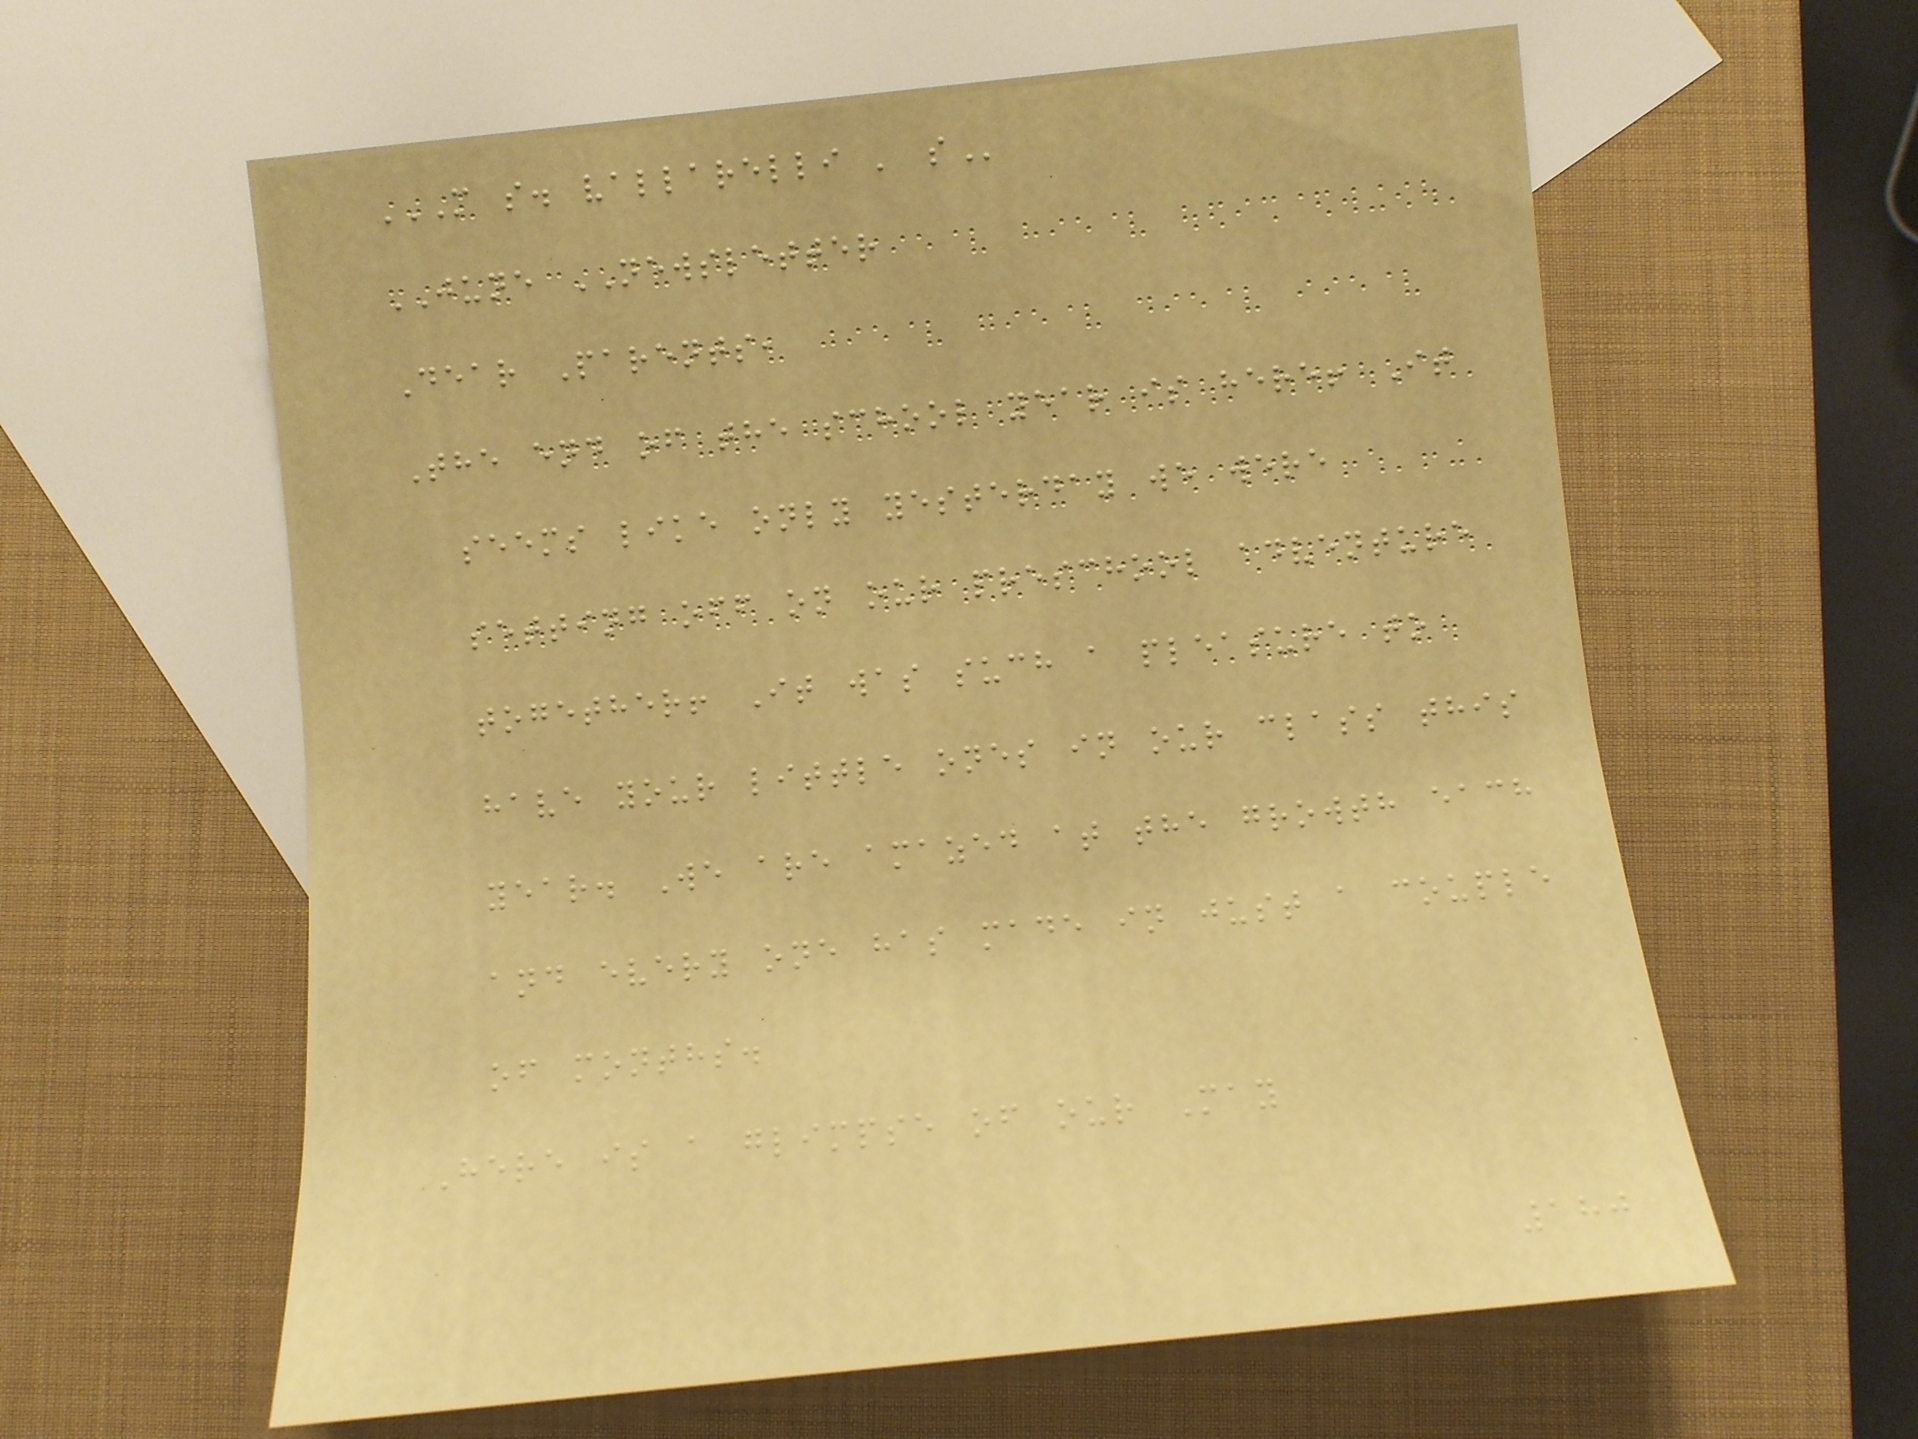M S. VALLARELLI ' S
JUNE NEWSLETTER
Dear Parents,
The end of the school year is here! It
seems like only yesterday we were
setting off on our preschool adventure
together! It was such a pleasure to
have your little ones in our class this
year. We are amazed at the growth each
and every one has made in just a couple
of months.
Here is a glimpse of our May
180
